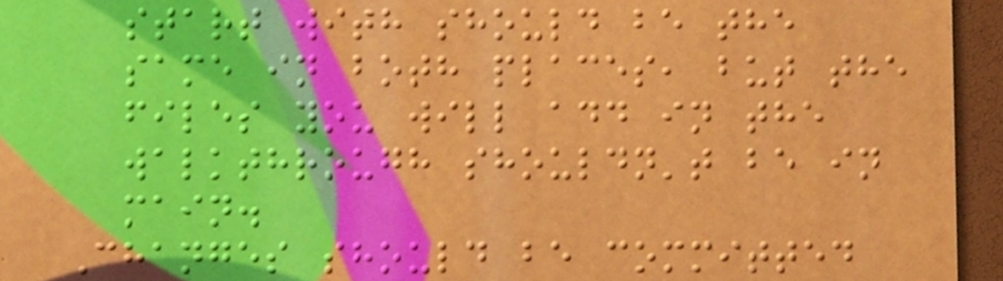start with should be the
same in both places, but the
files you will add in the
walkthrough shouldn't be in
main.
Changes should be committed
